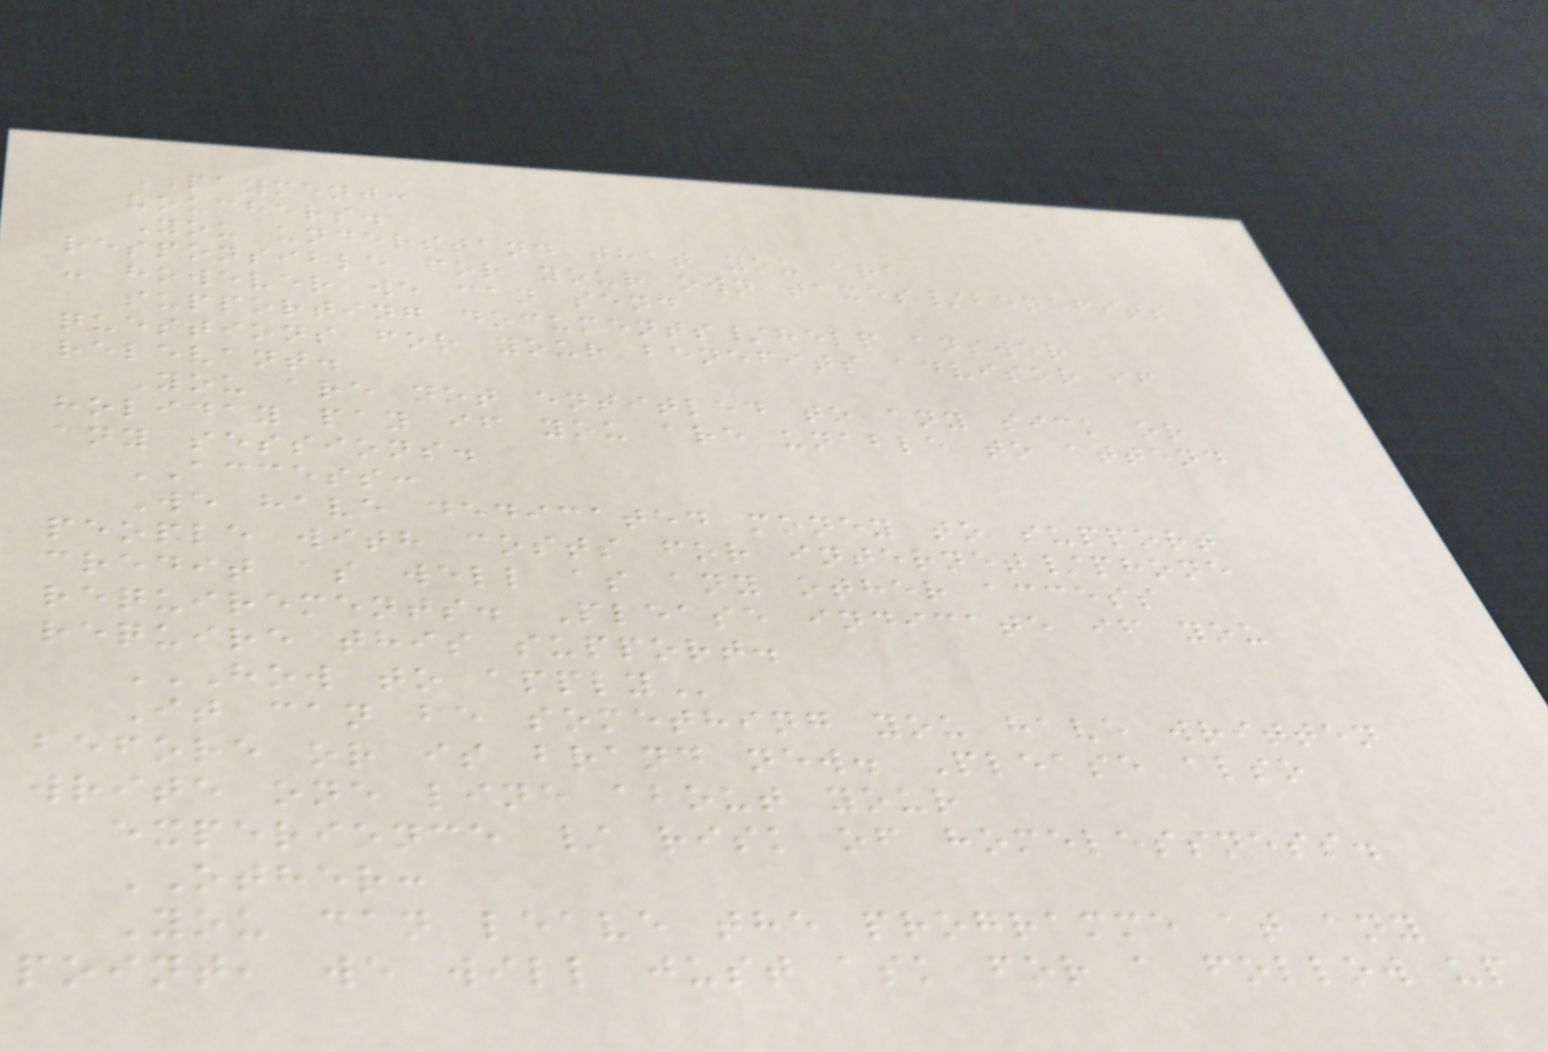PAYMENT:
vouchers.
You understand that you are
responsible for your own taxes/benefits
- however we can send
supporting documents/help answer
questions for your benefits advisor if
relevant.
You are not entitled to any sick or
holiday pay if you are unable to attend
any sessions.
ACCESS:
We have dedicated money to support
people with costs for internet/phone
credit as well as any other access
requirements. Please indicate if you
require this support.
HOW TO APPLY
It can be something you have written
before or is brand new. Please also
write one line about your
experience / risk of homelessness.
OTHER:
You can leave the programme at any
point, we will just ask for a follow up
